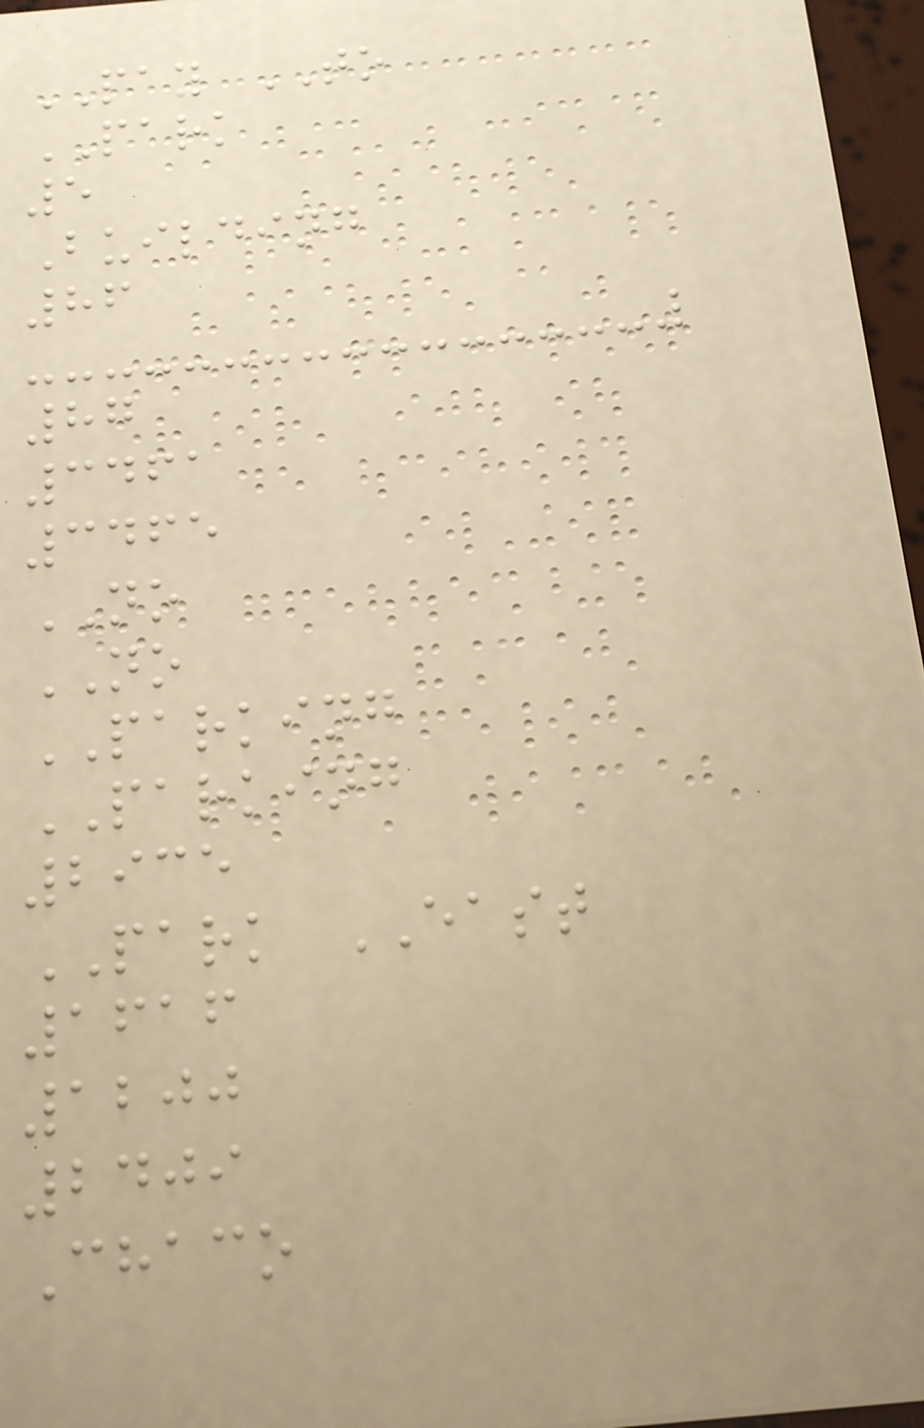PAY TO
PARK
5
Building
86
87
3461
3465
NO
NO
PARKING
PARKING
2935
PARK EAST
1616
1200
2409
Chaco
